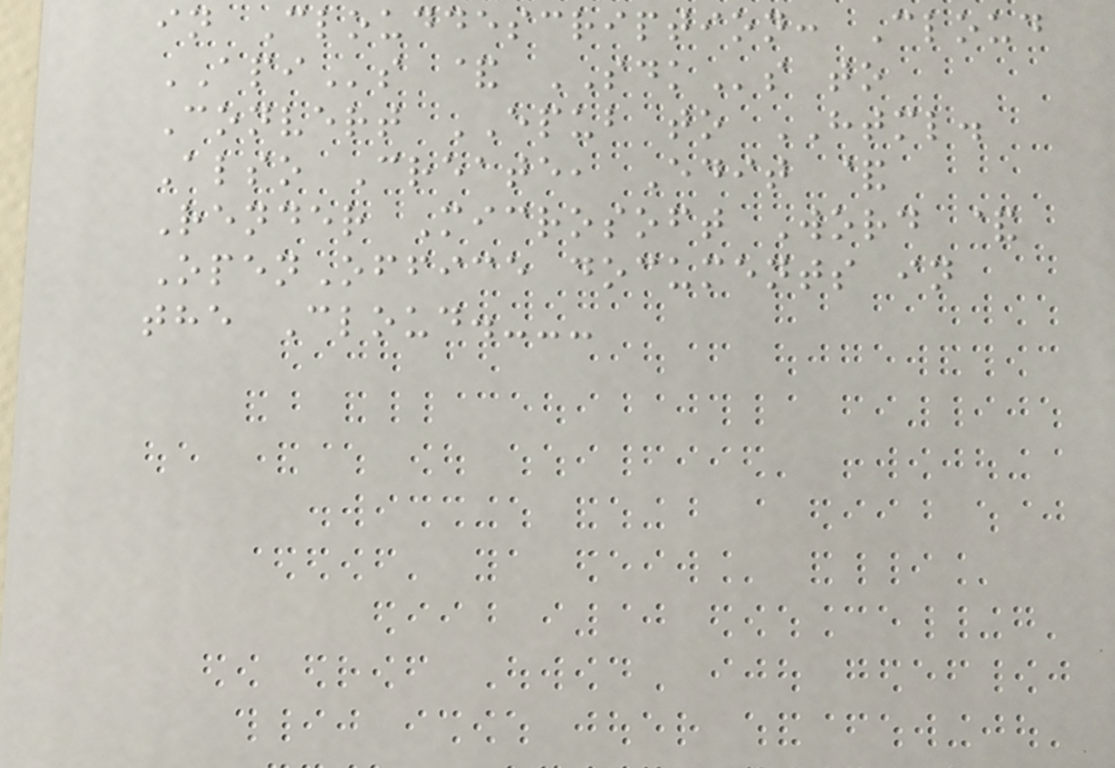in Clouddescription: Cloud
APIs & SDKs to
Convert EPUB to HTML.
Also Create, Edit &
Render Microsoft Word &
OpenOffice documents in
the Cloud.---
